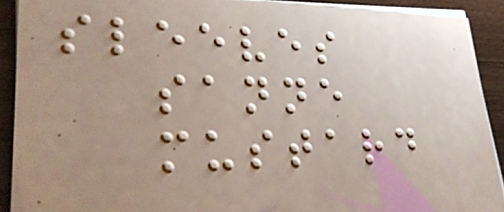sleeves
sanne
mustard
